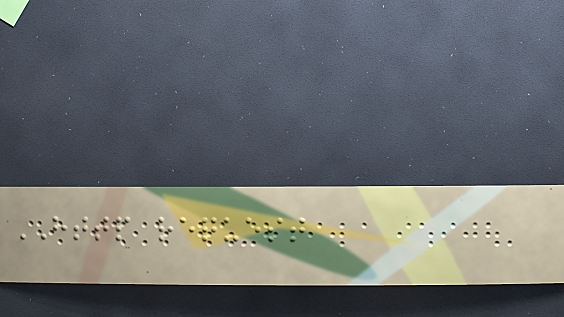HTTP request
